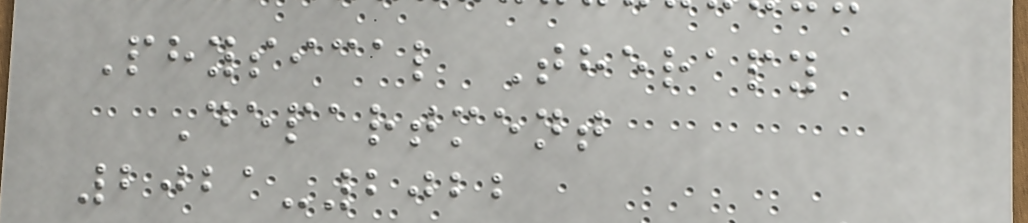Physical Therapy
Department
2021-2022
